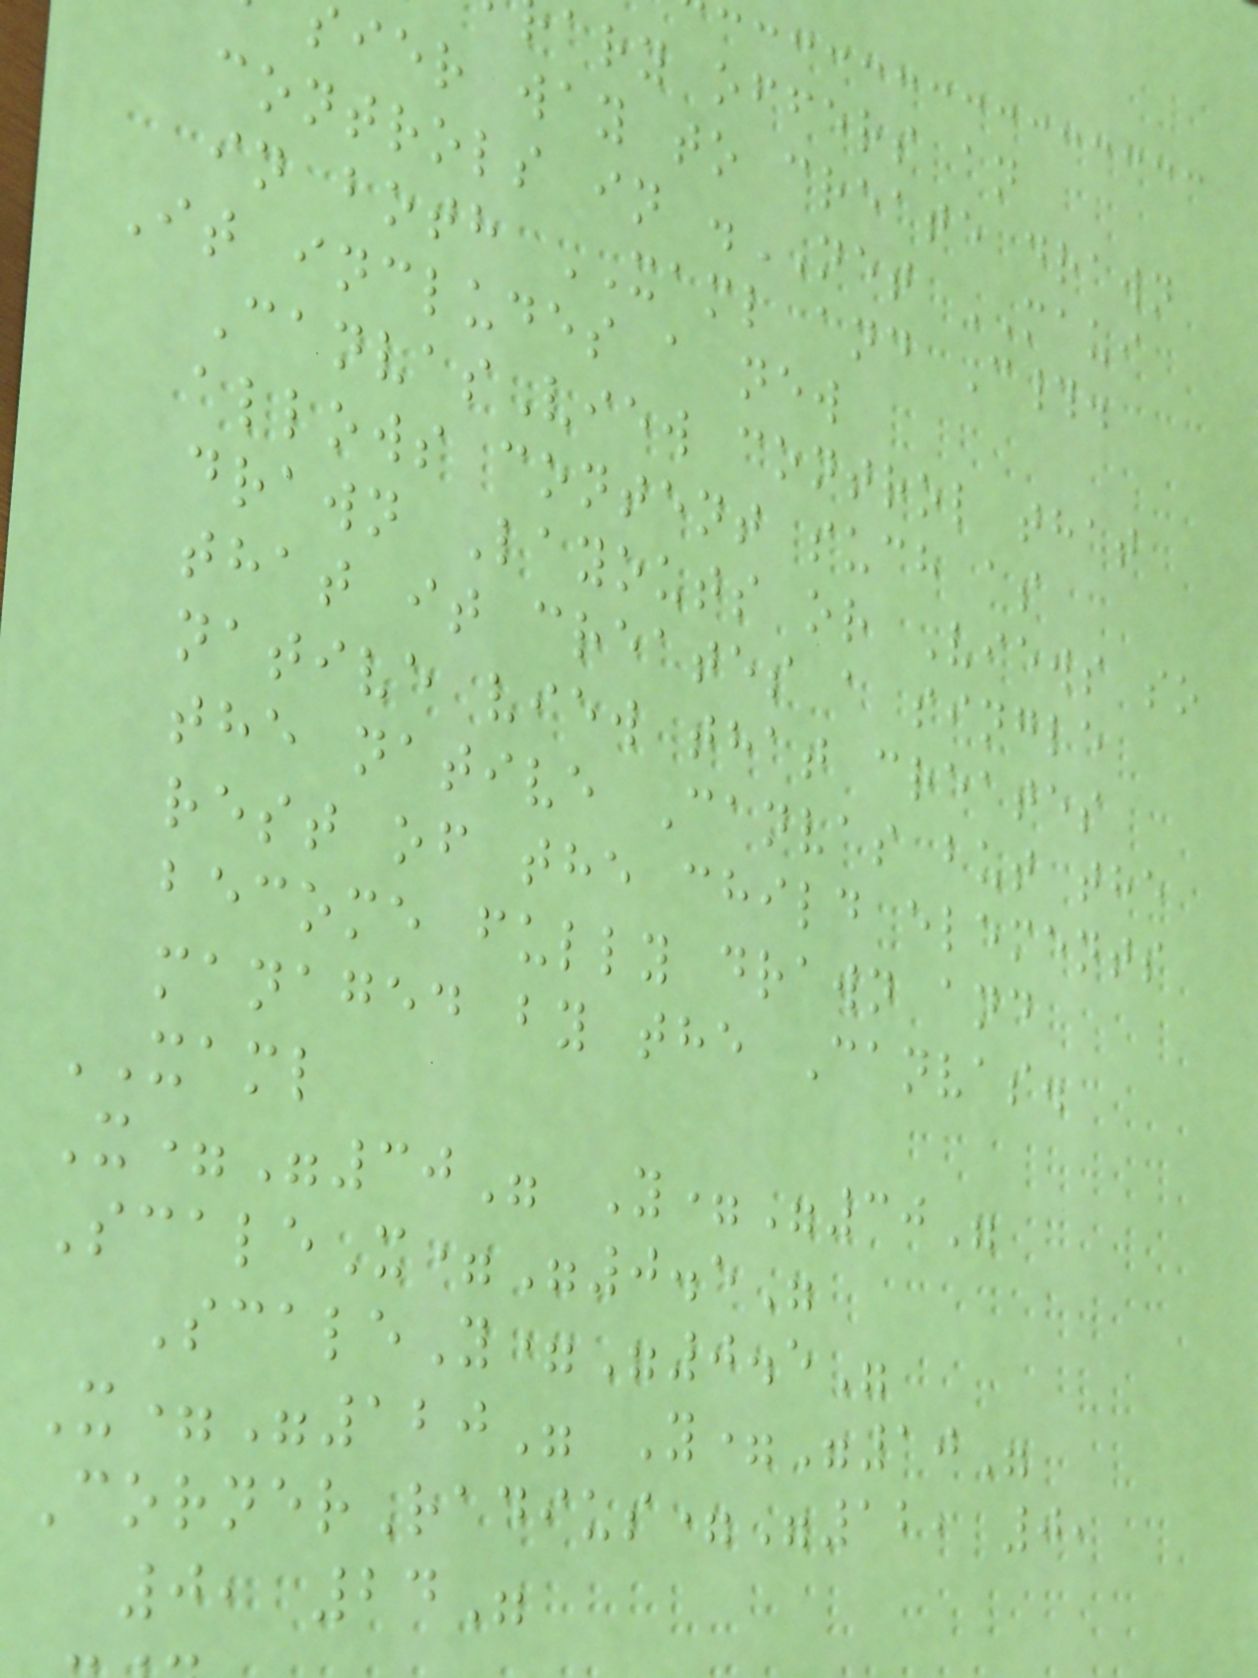ary offers an
ier way to create drawn
controls in .NET MAUI
in both XAML and C#.
It includes a new
CanvasView control that
allows content such as
drawn Layouts or Views so
that it creates a single
native view that creates
the native Canvas but the
rest of the child elements
become fully drawn and
managed by the Canvas.
XAML
X="30" Y="30"
ScaleX="0.5"
ScaleY="0.5"
X="120" Y="10"
CornerRadius="12, 0,
0, 24"
